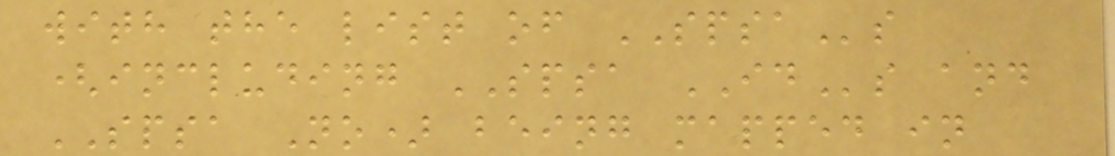with the list of SPSAs
(including SPSA IDs and
SPSA No) being mapped in
